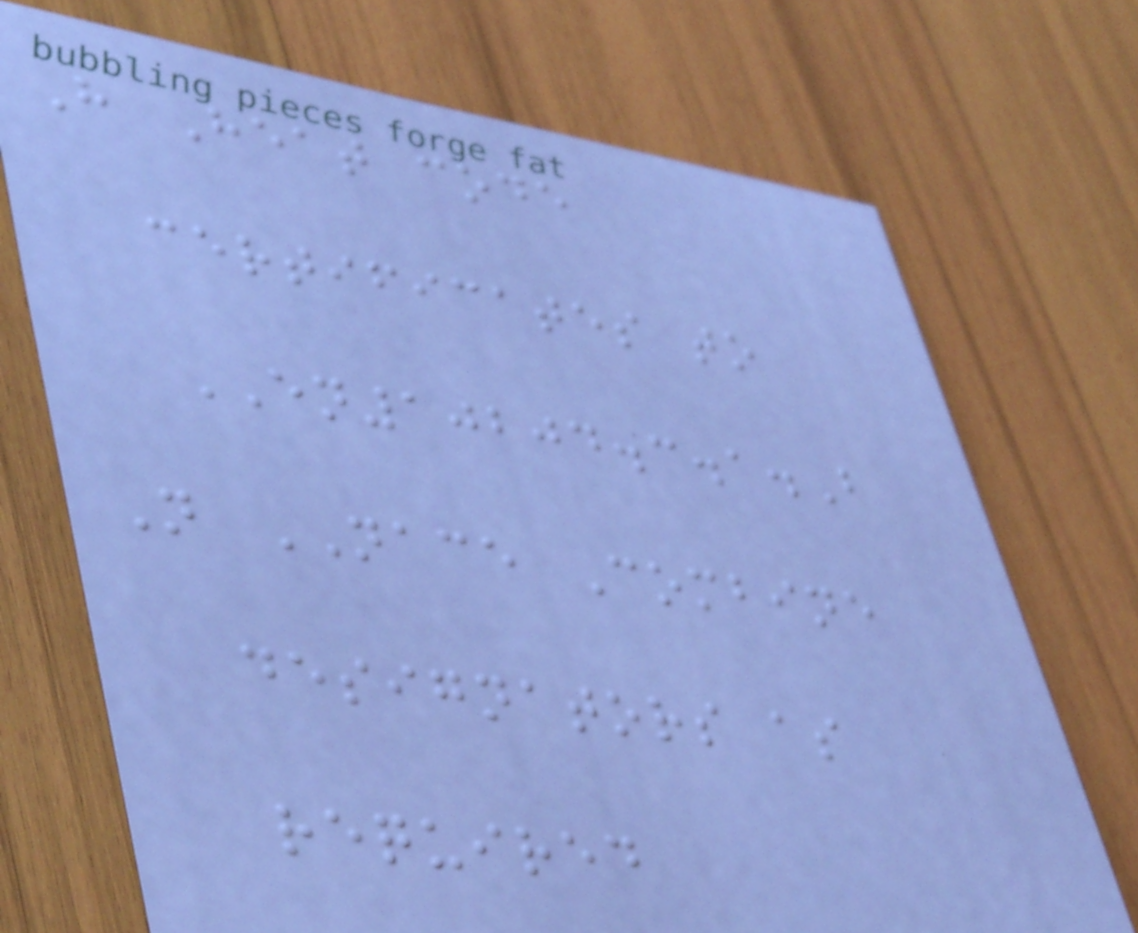H Heat code
certificates to
EN10204.3.1.B
N NACE Combine
designators as
required
